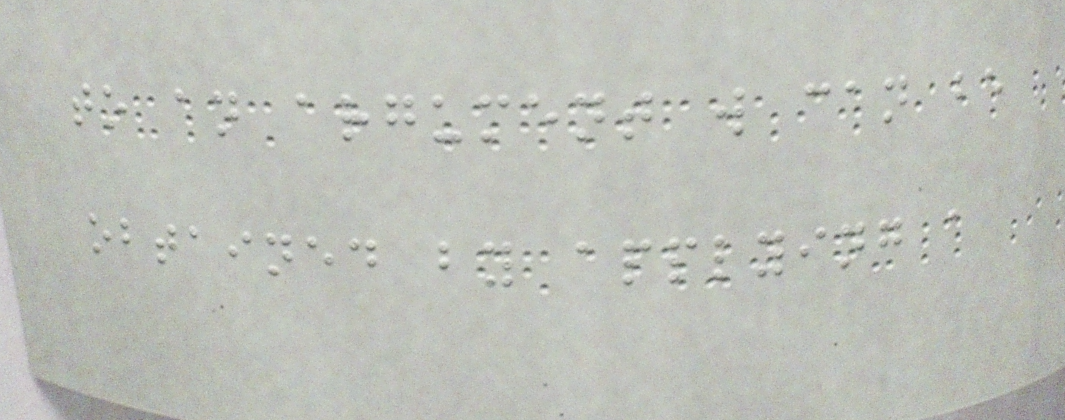to an argument w can be
obtained by applying a
